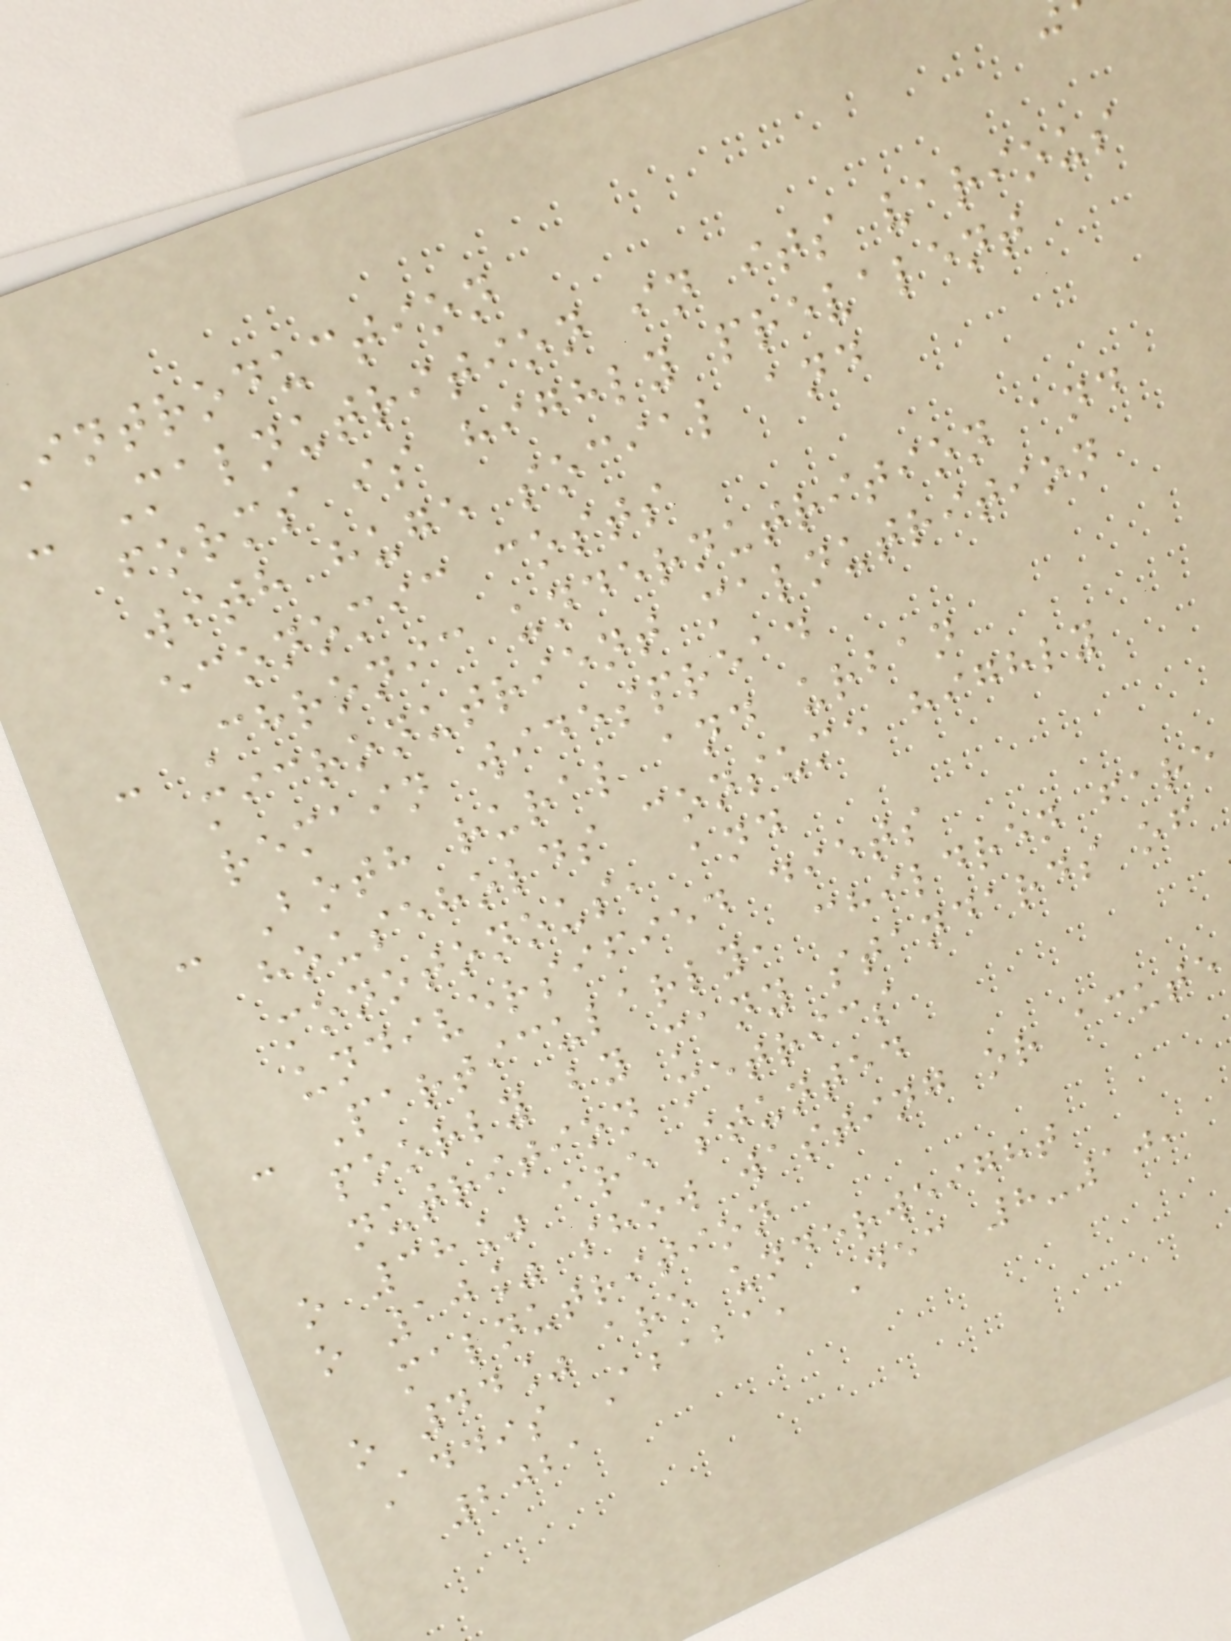introduction
- Malnutrition in its various
forms is highly prevalent
with huge social and
economic costs
- Chronic undernutrition and
micronutrient malnutrition
remain widespread
- Both rural and urban
households consume highly
monotonous, and
undiversified diets
- Particularly, children fare
poorly by many standards of
nutrition metrics
o 38% are stunted
o 10% show wasting or acute
malnutrition
o 44% are underweight
Addis Ababa, Dec 8-10,
2021
